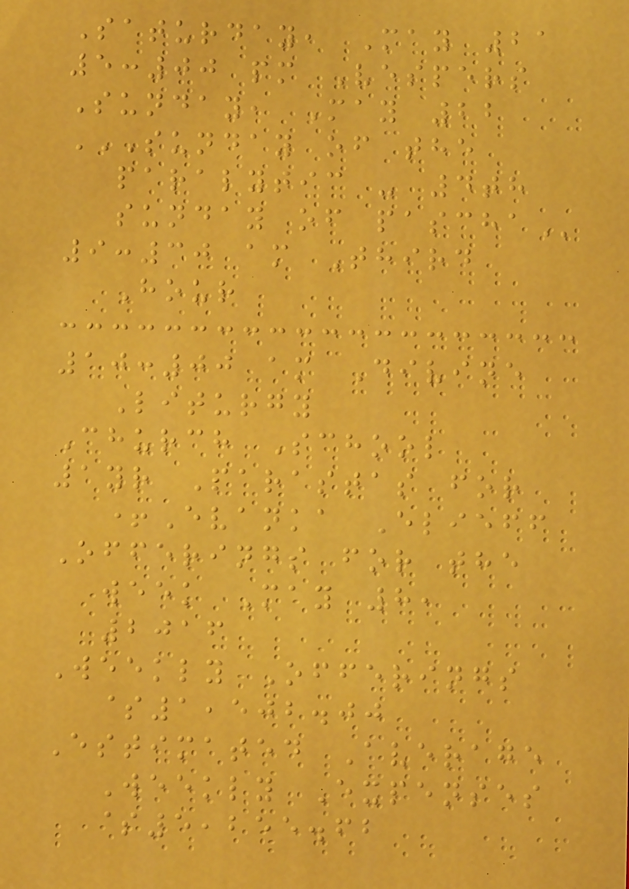Saturday, May 21
5:00 pm Vespers
Sunday, May 22
SUNDAY OF THE
PARALYTIC - 4TH
SUNDAY OF PASCHA
9:30 am Third
Hour
10:00 am Divine
Liturgy
Church School
1yr Parastas for
+Evanka Elieff
Offerings for the
week May 8,
2016
Weekly Offerings
$1,502.00
Estimated Average
Weekly Expenses
$5,255.62
